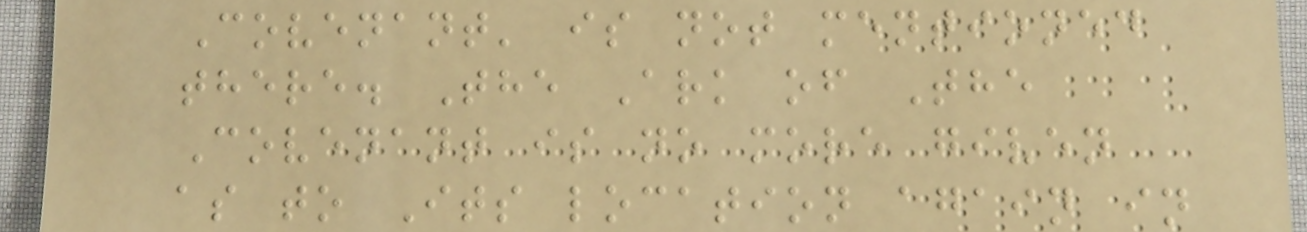Covenant' is not mentioned
there. The Ark of The
Covenant is no more given
as to Its location again in
